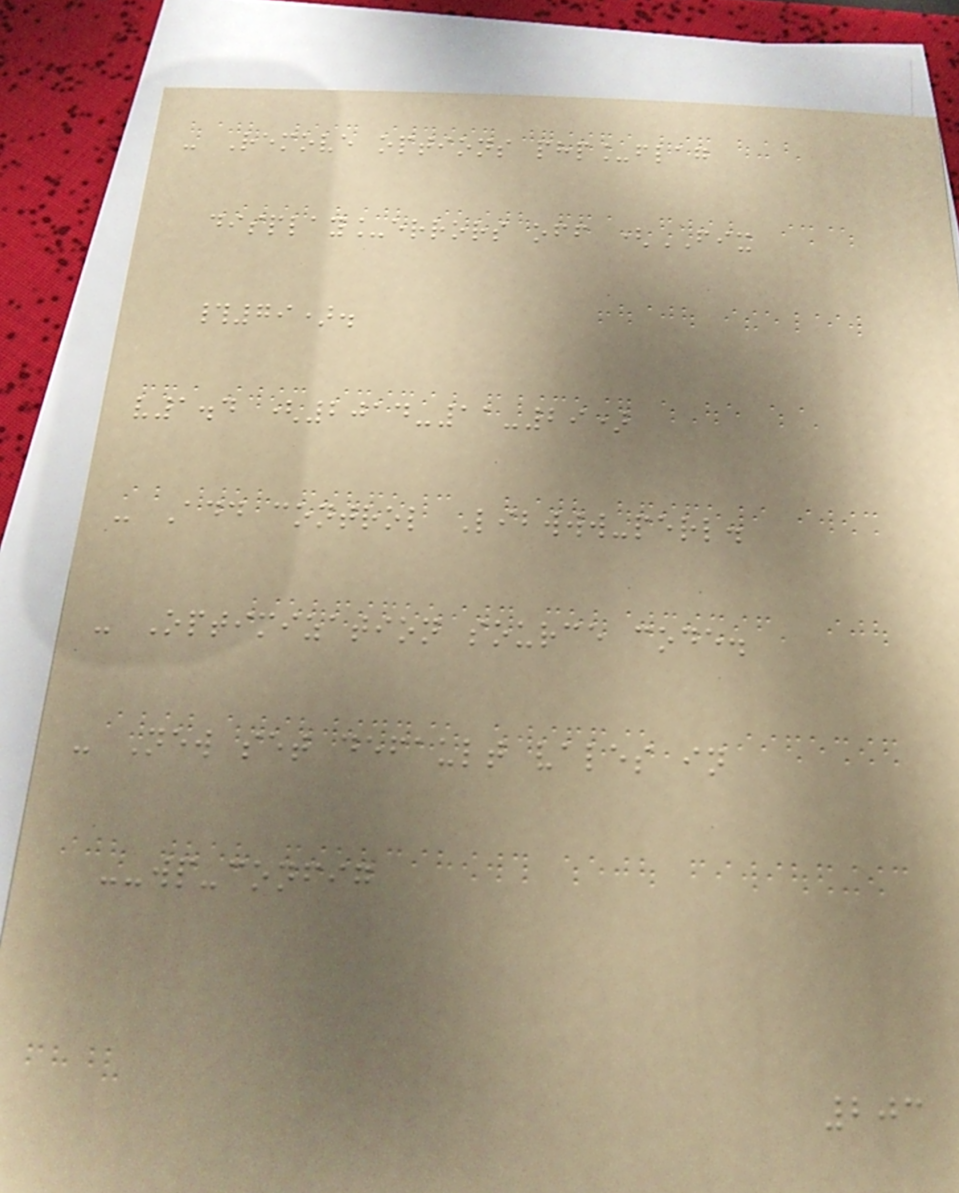- Remove options php_flag
display_errors off (FIX
#79).
v1.4 (2014-11-29)
- Add control Libwww-perl.
- Optimization source code.
- New set default vales in
--wp-config
203
